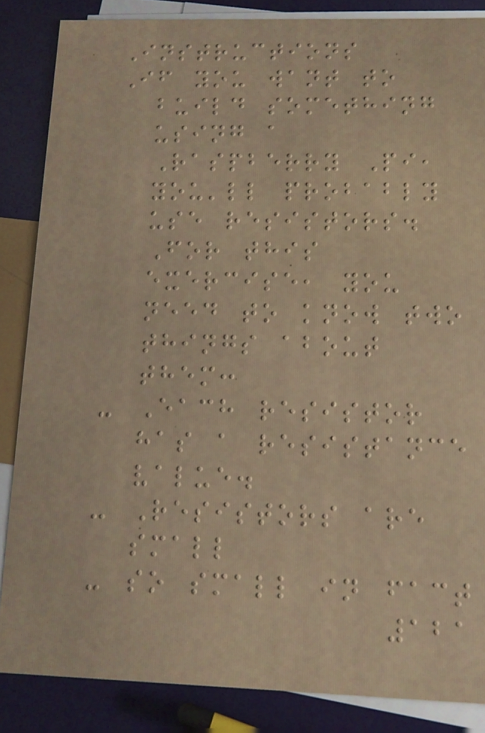Instructions
If you want to
build something
using a
Raspberry Pi,
you'll probably
use resistors.
For this
exercise, you
need to know two
things about
them:
- Each resistor
has a resistance
value.
- Resistors are
small
- so small in fact
121
